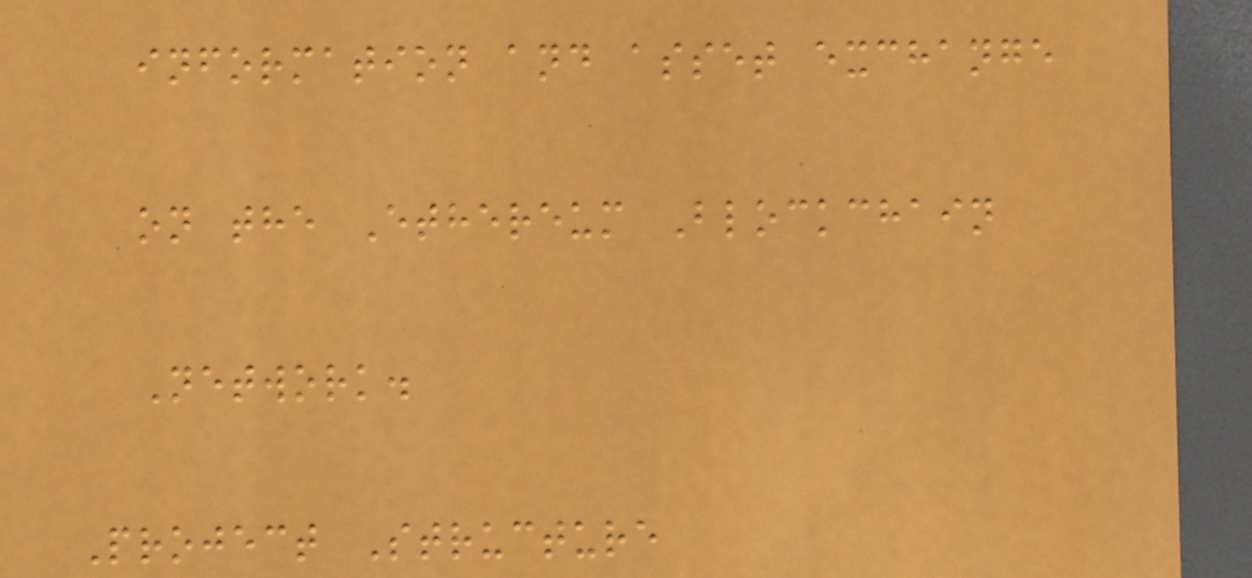information and asset exchange
on the Ethereum Blockchain
Network.
Project Structure
